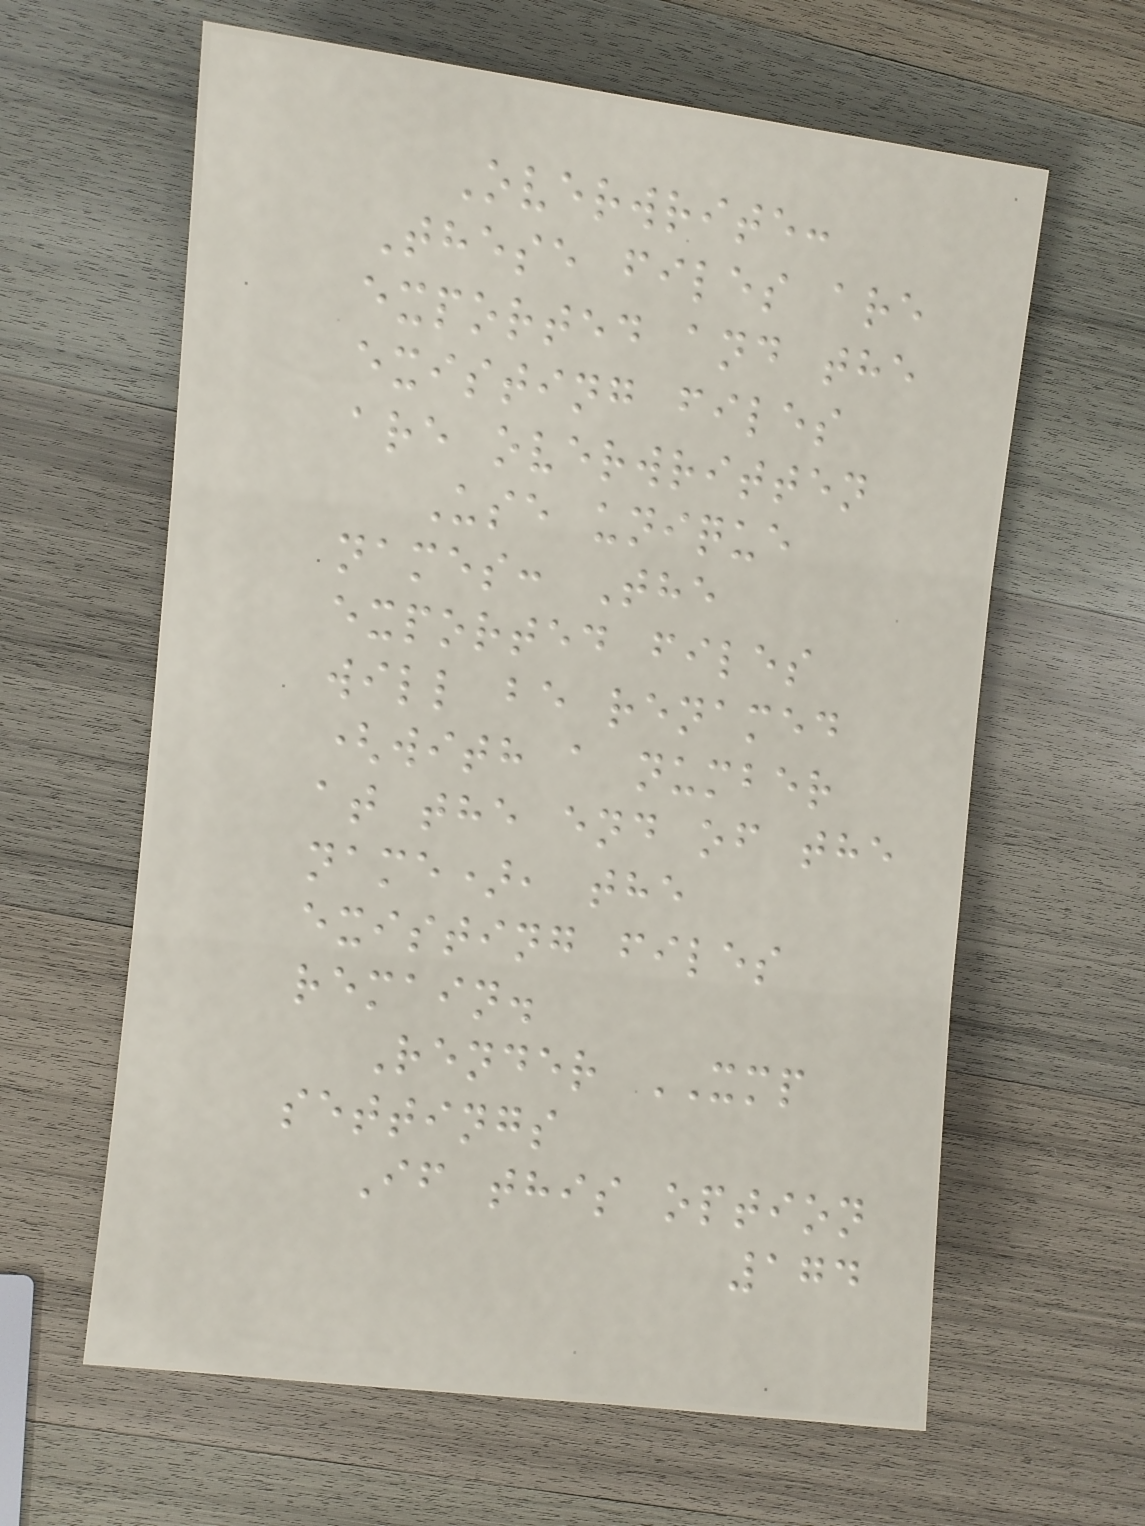Overwrite:
These files are
exported and the
existing files
are overwritten
Use unique
names: The
exported files
will be renamed
(with a number
at the end of the
name), the
existing files
remain.
Render XMP
settings
If this option
174
